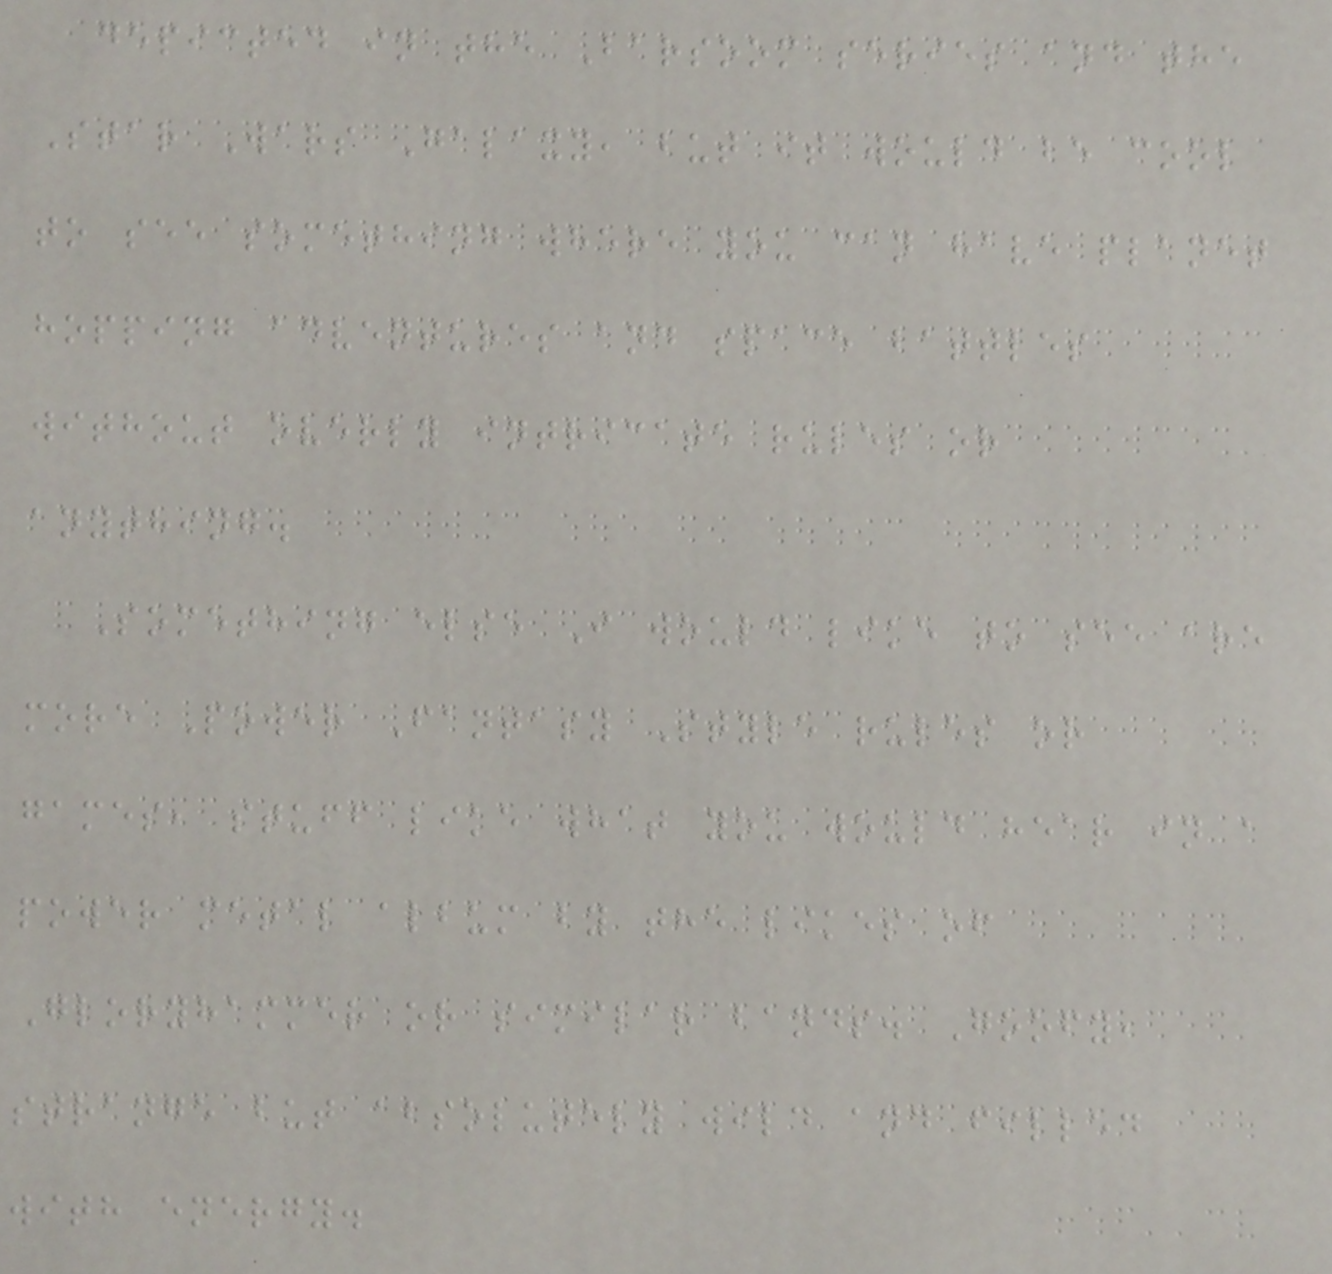depicted in the Barsoom series and the
Star Wars Galaxy, but it would be cool
to see something where you can have planet
hopping adventures and space battles
without overly intricate rules or
anything.
Something else I would like to see are
more Power Fantasy Style rules or
games, stuff like what you would hear in a
power metal album by the likes of
Gloryhammer or similar bands. Goofy,
strange but absolutely wild and filled
with energy.
